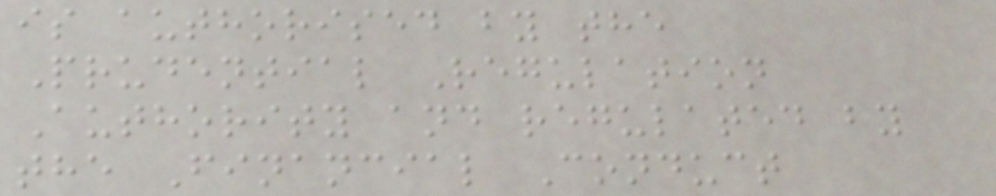is authorised by the
Prudential Regulation
Authority and regulated by
the Financial Conduct
